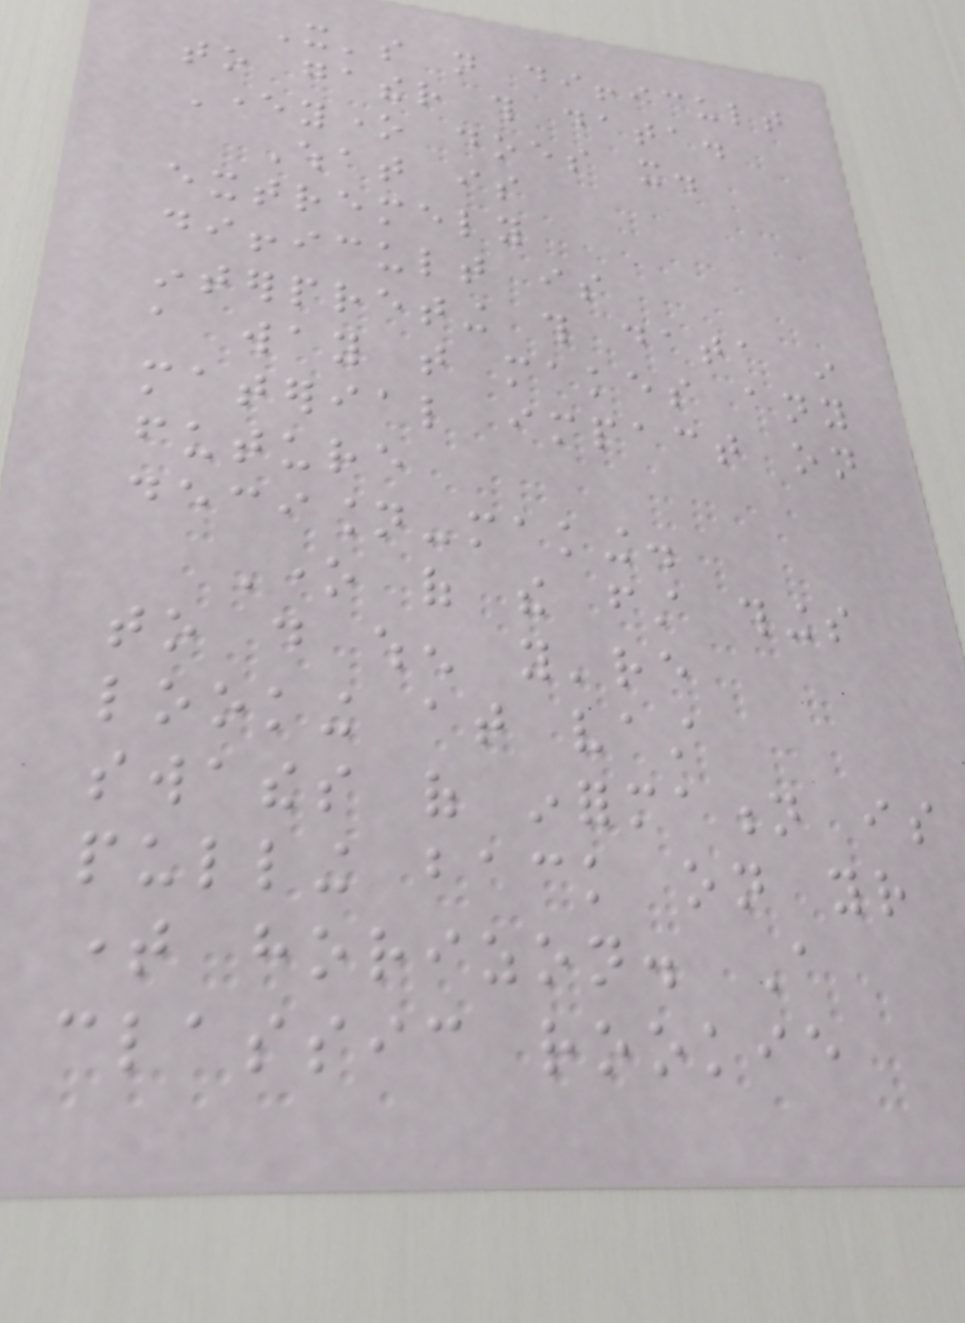It's not difficult
to gather this data.
Everyone does it.
What is
extremely
difficult is
interpreting this data in
a way that makes any
material impact on
future
decision-making.
One of the first things
to do when you're
looking at vast
swathes of information is
pulling back on your
time horizon. A
classic rookie
